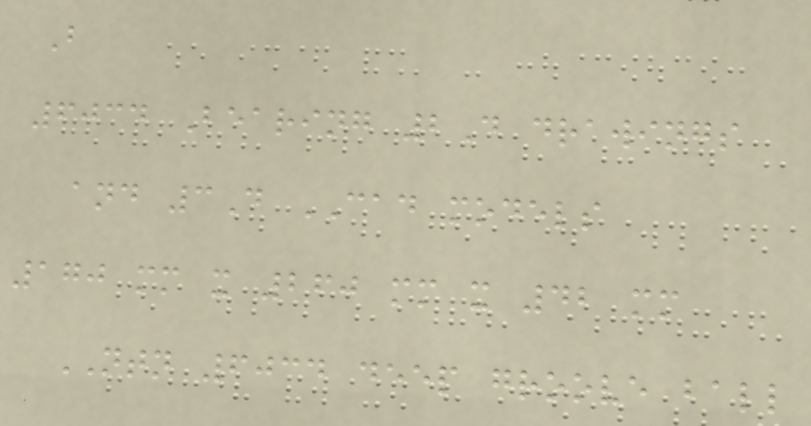B
6034 Bearing 2D drawings
and 3D CAD models
170 mm x 260 mm x 42 mm
NTN 6034 deep groove ball
